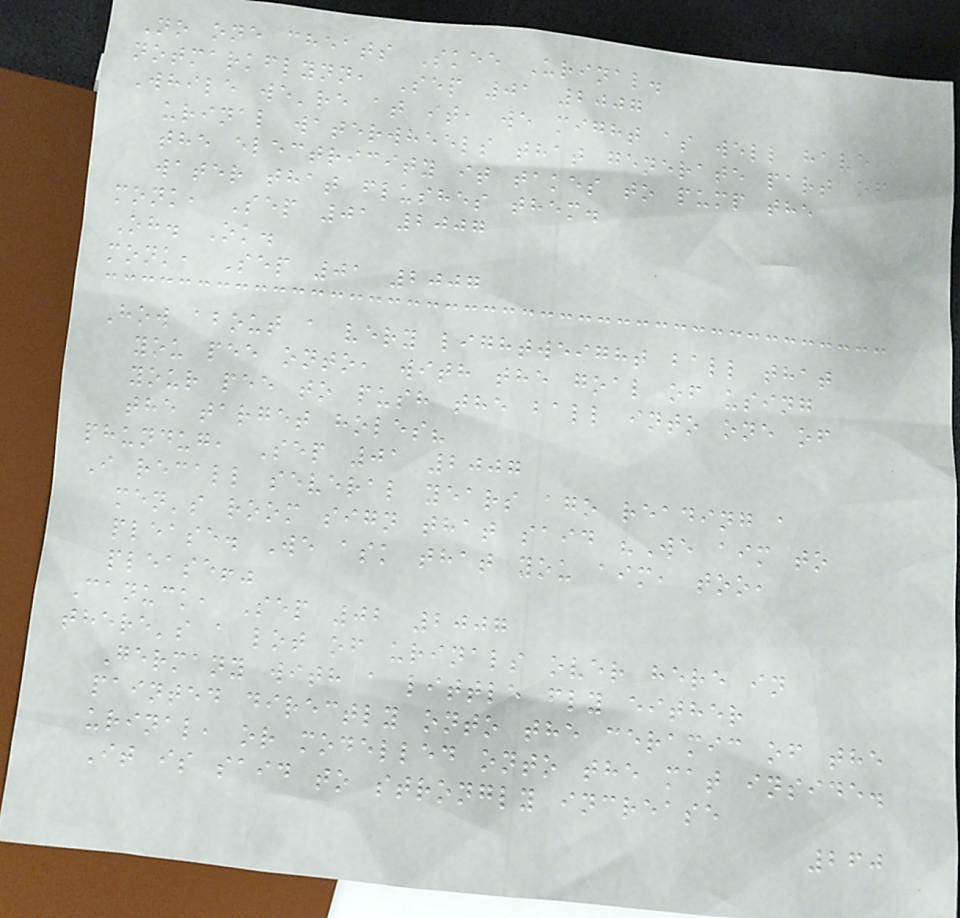No one cheats Skee Urinal.
notmarkflynn, Sep 01 2007
While we're at it, we might as well have
urinal waterwheels that generate part of
the electricity it takes to pump the
water that flushes them.
monk, Sep 01 2007
Oh. Ok.
monk, Sep 01 2007
How about a very lightweight ball that
you pee onto, with the goal of using
your pee to push the ball into one of
the target holes?
phundug, Sep 01 2007
I recall several years ago reading a
men's room sign that said "We aim to
please. We ask that you aim, too,
please!"
Canuck, Sep 02 2007
there's a lot of urinals over here in
Germany with a little fly either
painted directly onto the ceramic of the
urinal, or modelled onto the mat inside.
It is said to strongly increase
260
